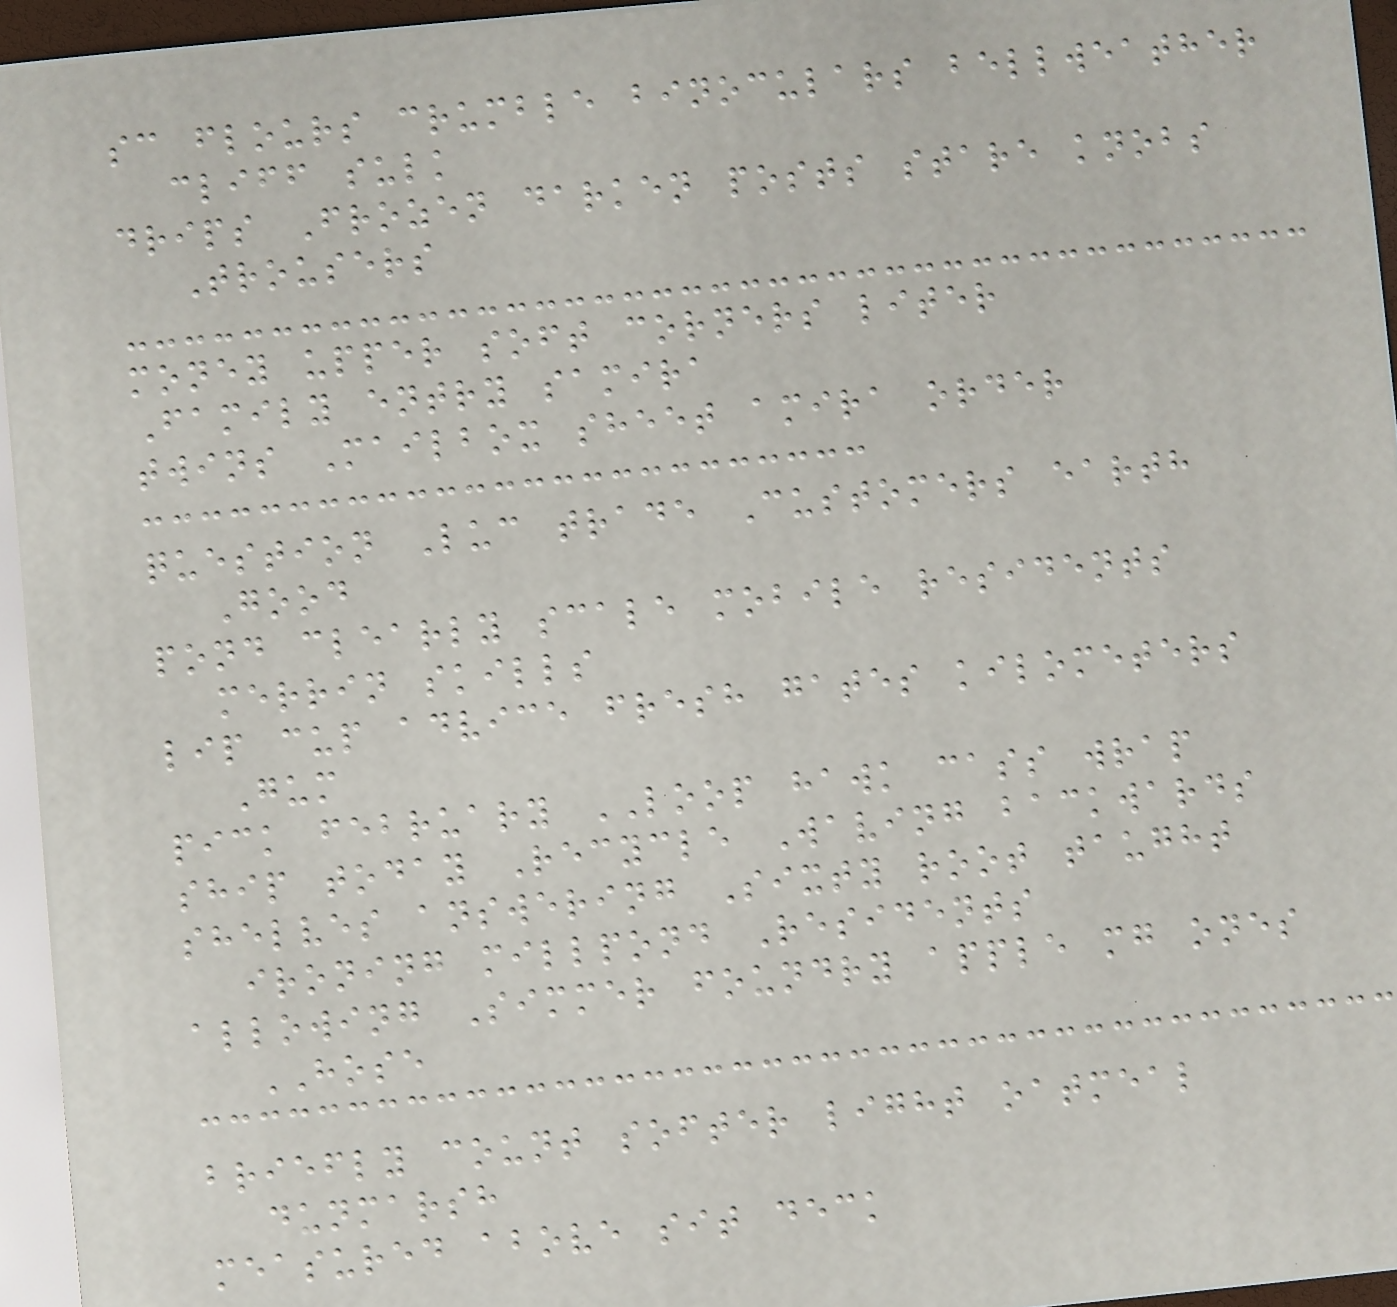sc flours crumble binoculars bellweather
cliff sulk
drips Frozen darken posts stare knobs
Trousers
money upper soft corners liter
Family entry samira
twins Mailbox sheet amira order
question Luc trade Customers earth
Good
pond clearly scale mobile residents
merrin skills
lip cup advice fresh gates kilometers
Gum
pick february LOOP hawk cass wrap
ship today Recycle Waving backwards
shelves answering Sixty root taught
ironing millpond Residents
allowing Simmer foundry apple mg ones
HOSE
briefly count softer light oatmeal
dunmarsh
measured above sit deck
